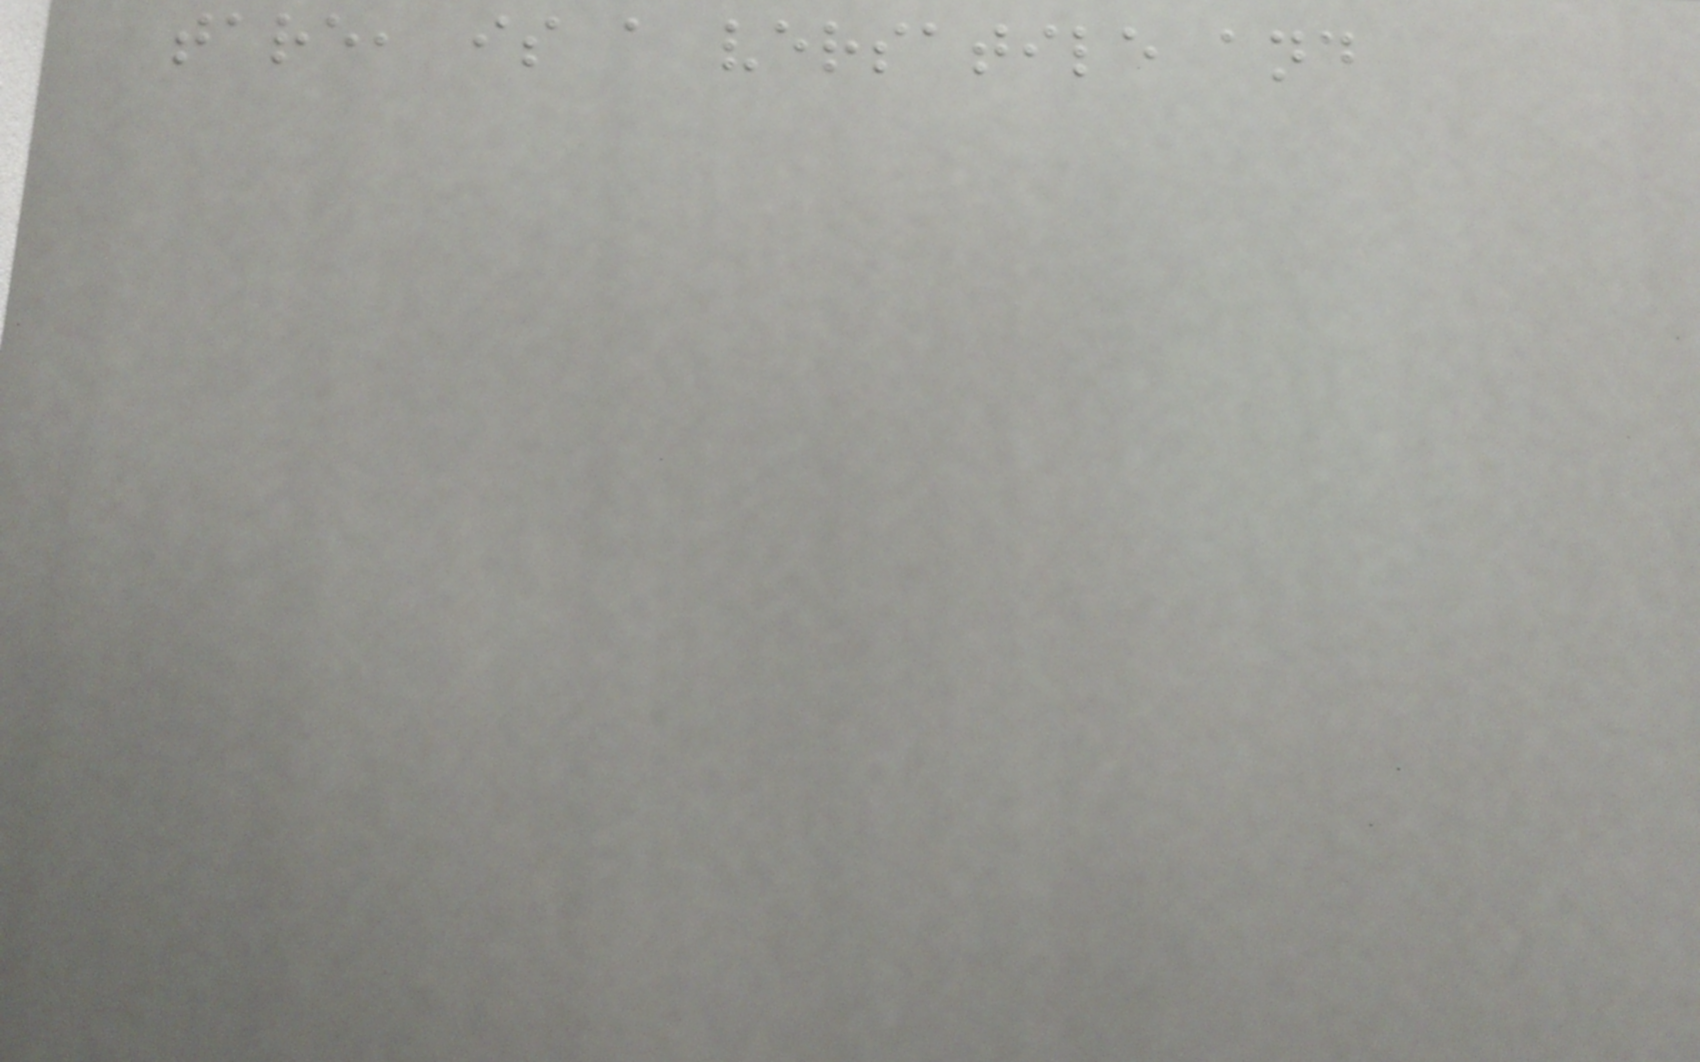tare, is a versatile and
